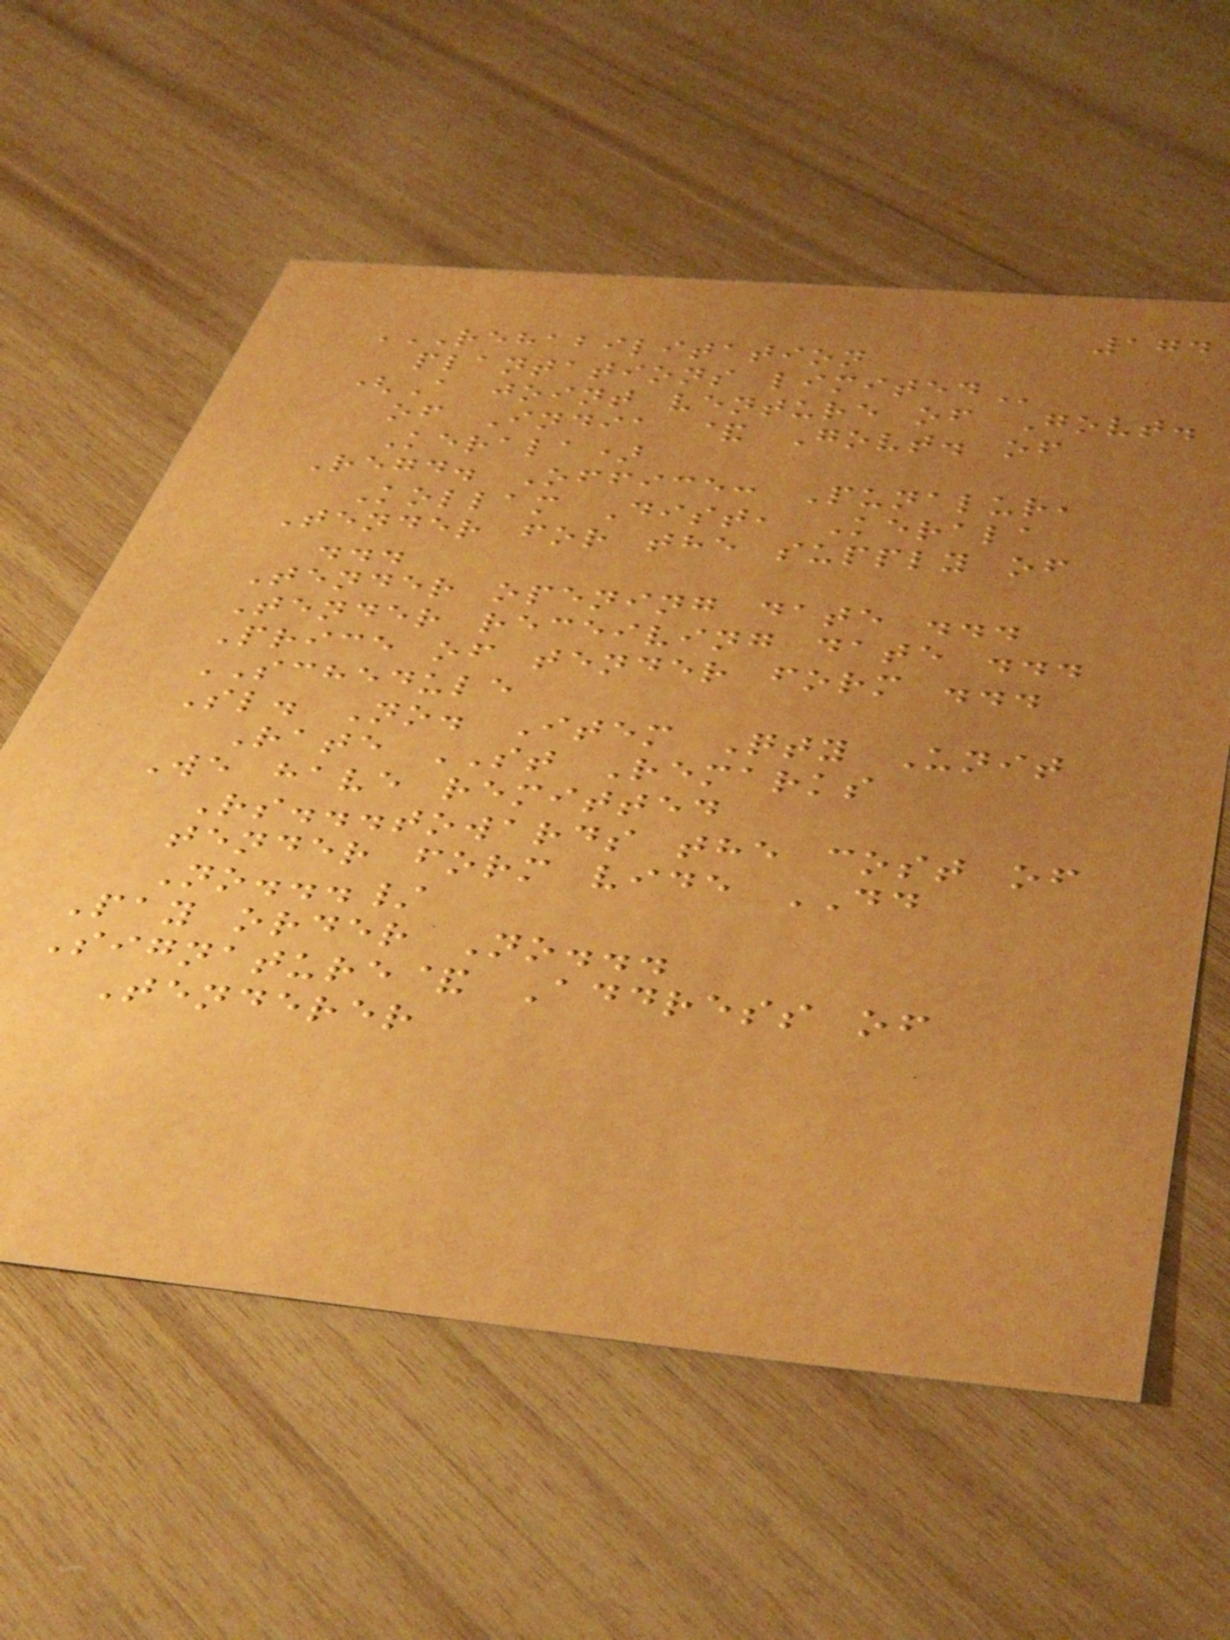174
REHABILITATION
PLANTATIONS LIMITED
(A joint venture of Govt.
of India & Govt. of
Kerala)
Regd. Office: Punalur,
Kollam Dist, Kerala
Tender for the supply of
...
Tender opening date ...
Tender receiving date ...
Price of tender form ...
SCHEDULE
Sl. No. Item Qty Unit
Rate ST Remarks
We have remitted
Rs...towards the cost of
tender form vide DD
No.../
Pay order No...
Signature& Address of
Tenderer
